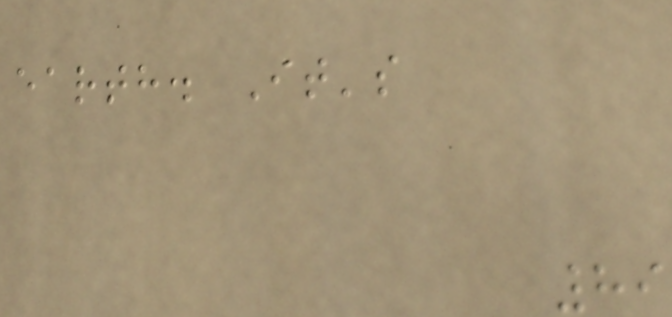earth. It's
89
